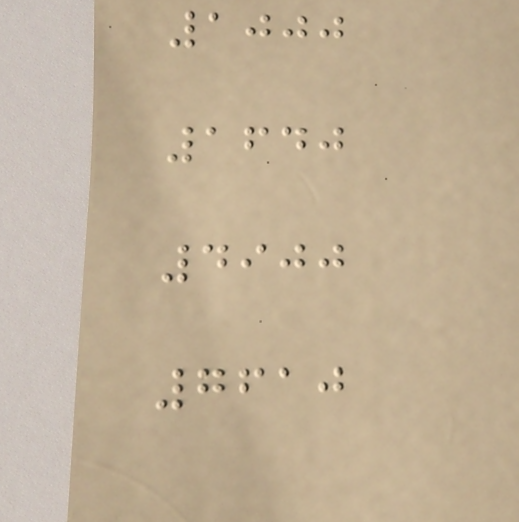1000
1640
4900
7610
